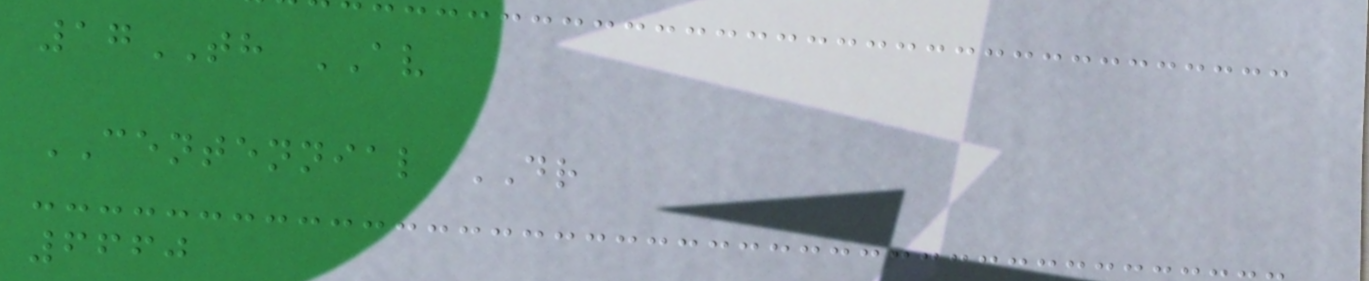17TH AV
CENTENNIAL DR
6660
